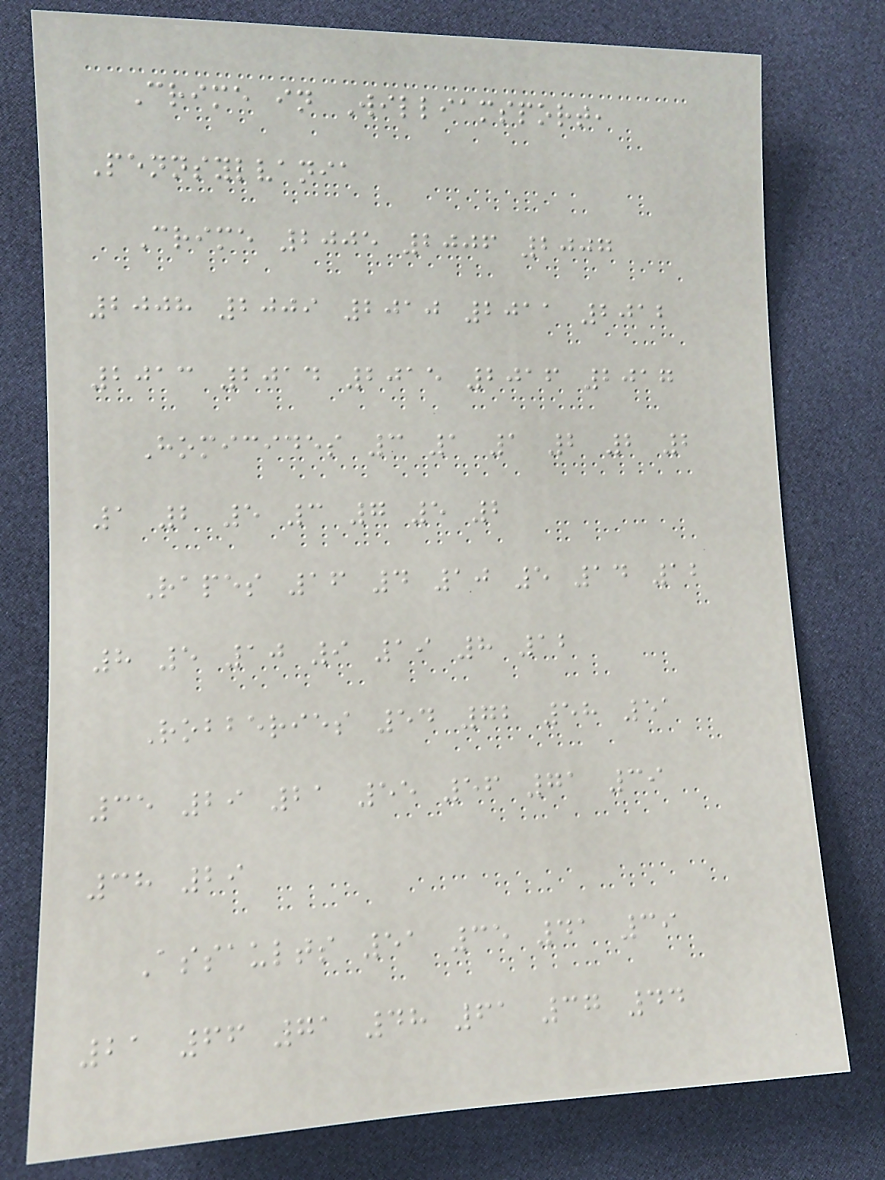Crime in Williamsport,
Pennsylvania
Crime 2005 2006 2007
2008 2009 2010 2011 2012
2013 2014 2015 2016 2017
Homicides 3 1 1 2 2 2
1 2 5 3 7 5 2
Rapes 16 4 10 5 14 12
8 5 10 9 19 8 12
Robberies 54 72 58 51
35 29 21 55 56 71 39
38 29
Assaults 51 35 41 39
21 66 71 48 61 37 44
